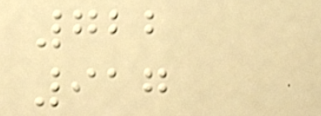722
917
